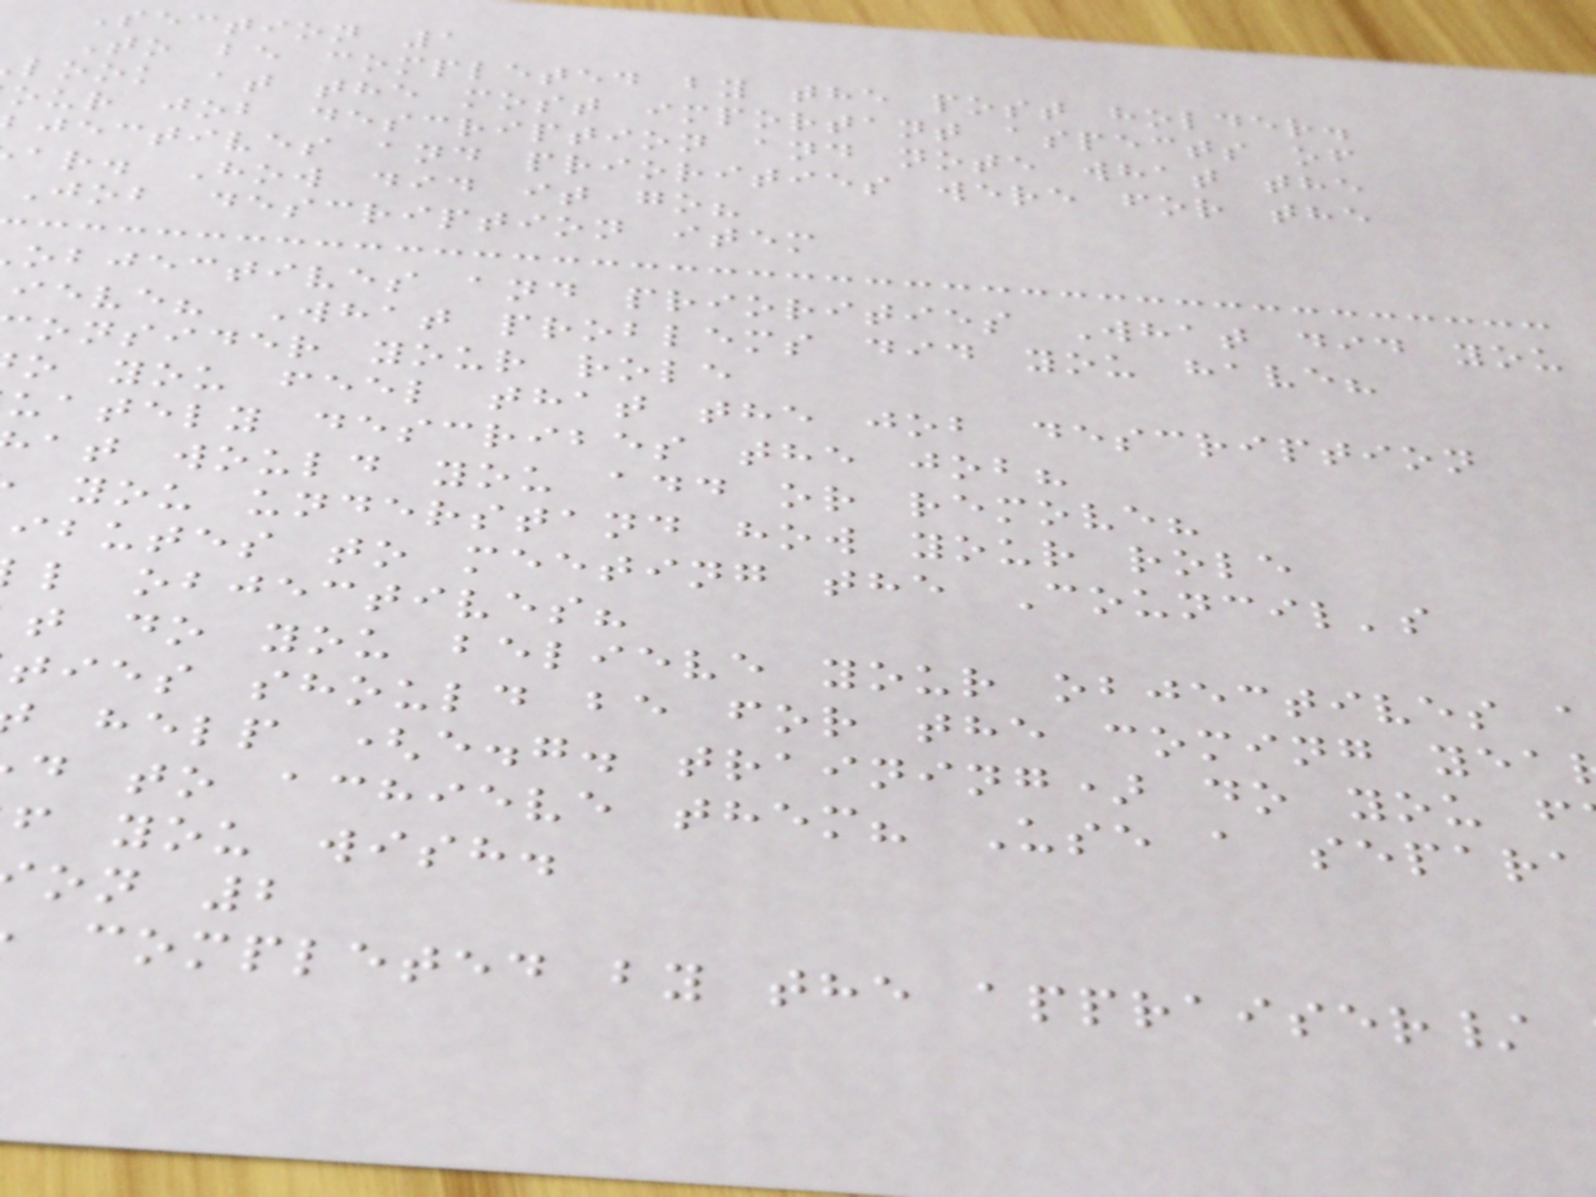Section 1
To be completed by the post holder.
look at the most important aspects of
our job description and note what the
jectives and priorities were for the
ar. How did it go?
Job description item
objectives and priorities What did you
ieve? What problems did you have?
onsider your role
o you feel that the job description
uately describes the job?
at would you add or remove?
you understand how your role
ibutes to meeting the Council's
l objectives?
t do you believe your objectives a
ties should be for the coming yea
help (e.g. training) do you f
d to achieve them? Use a separa
f you wish.
on 2
completed by the appraiser/
